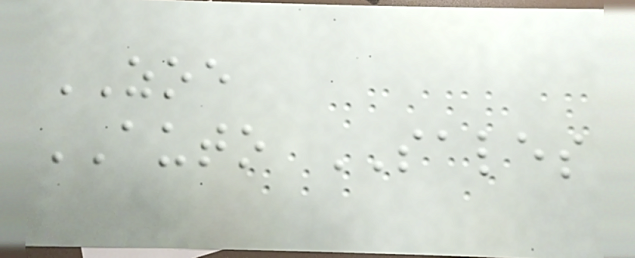ZOE
AUTO SALES
